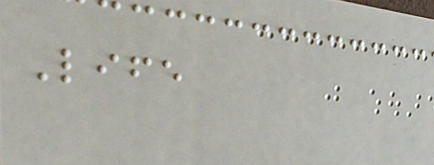Life
